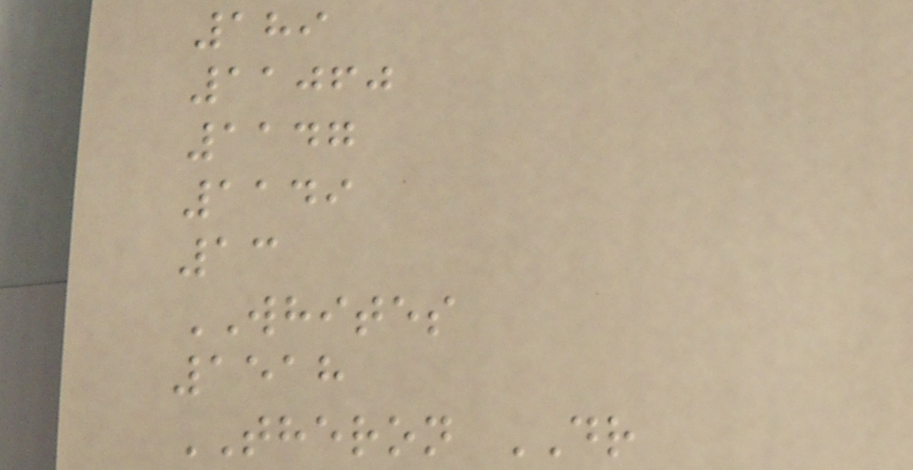189
11060
1147
1149
13
WHITES
1518
THERON DR
